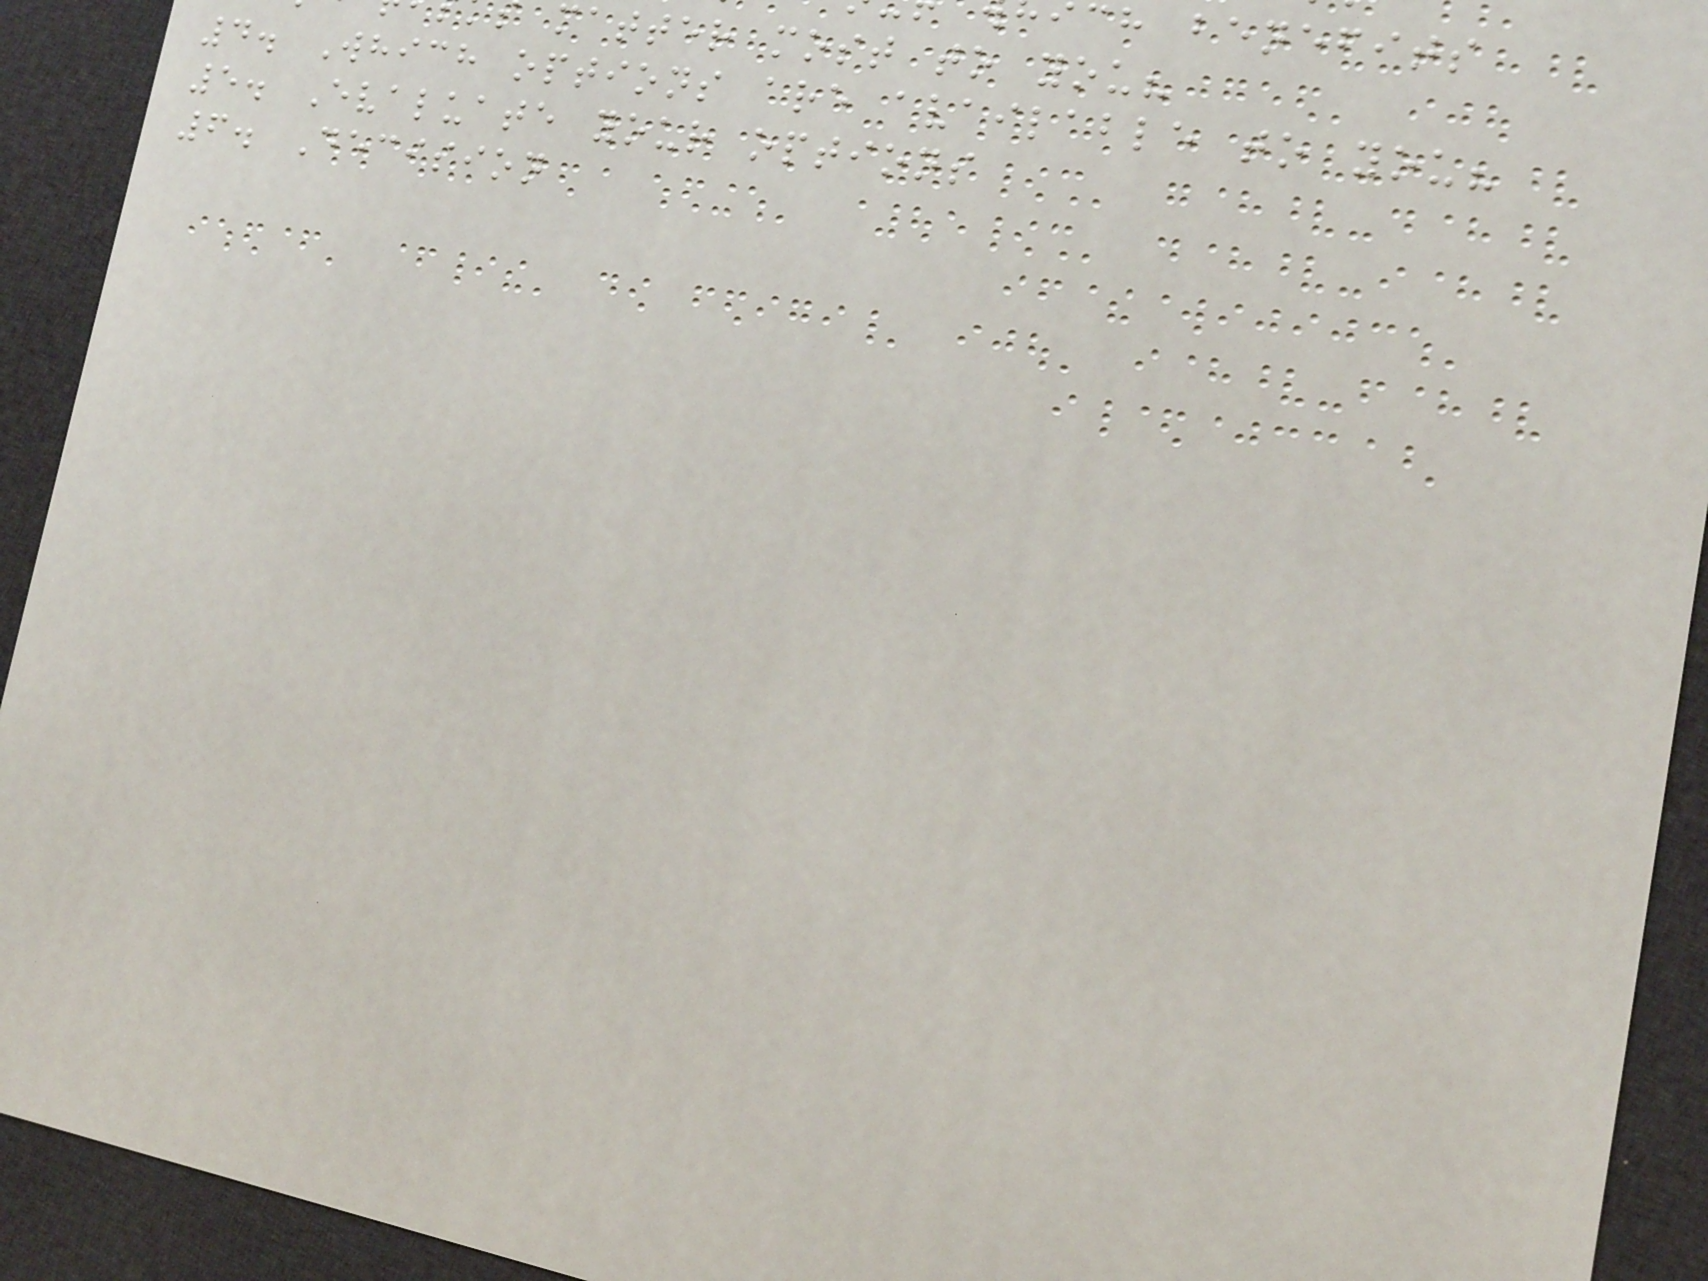ch benefits
matter most to you?
4. Which options are available to you?
5. Evaluate your options
6. Decision
